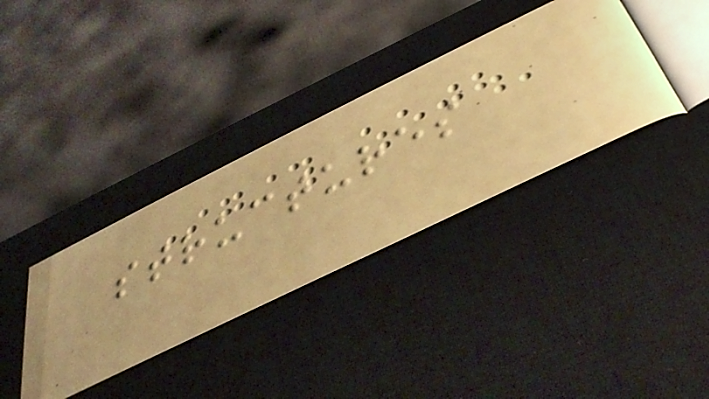structures
